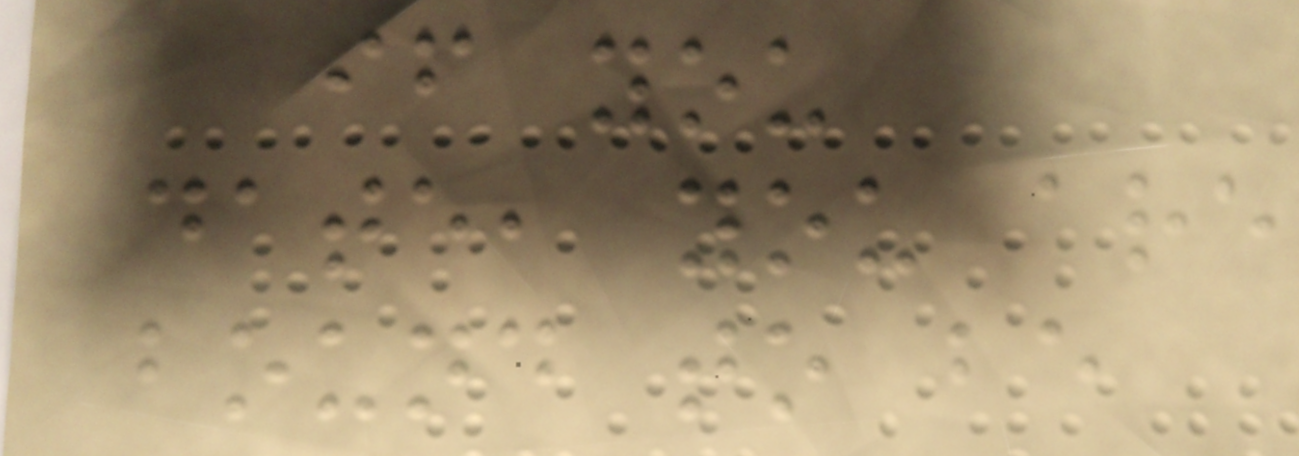if you
date, you are
bound to be
